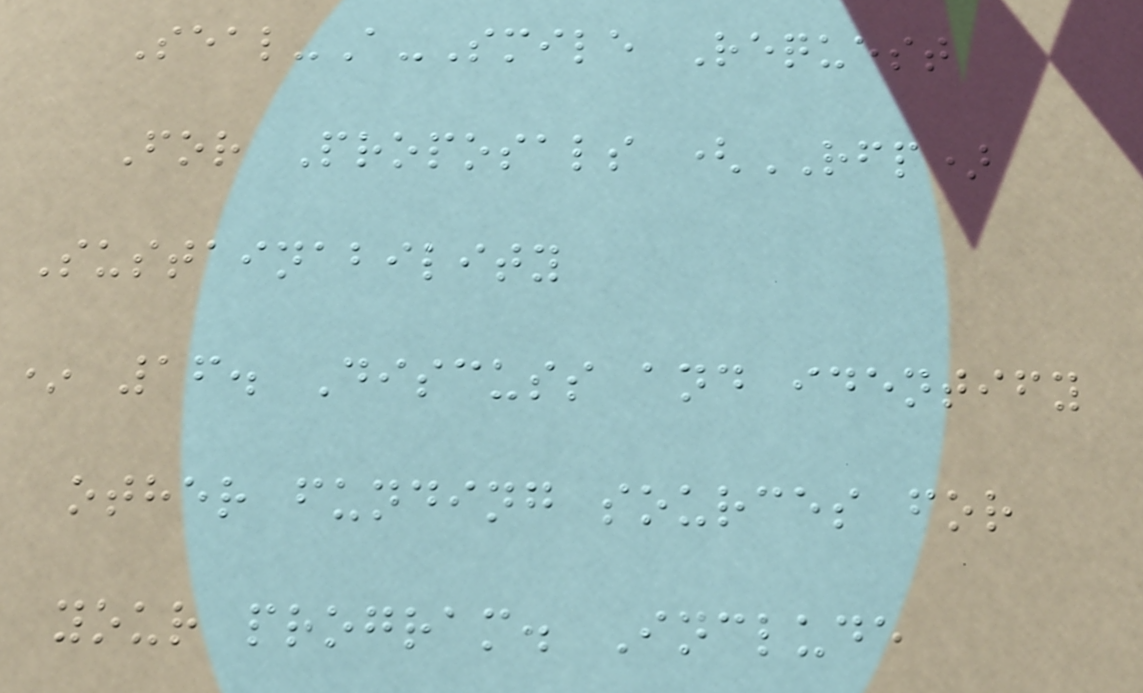Seal-A-Smile Request
For Proposals (RFP)
Sustainability
* 16. Discuss and identify
other funding sources for
your program. Include
